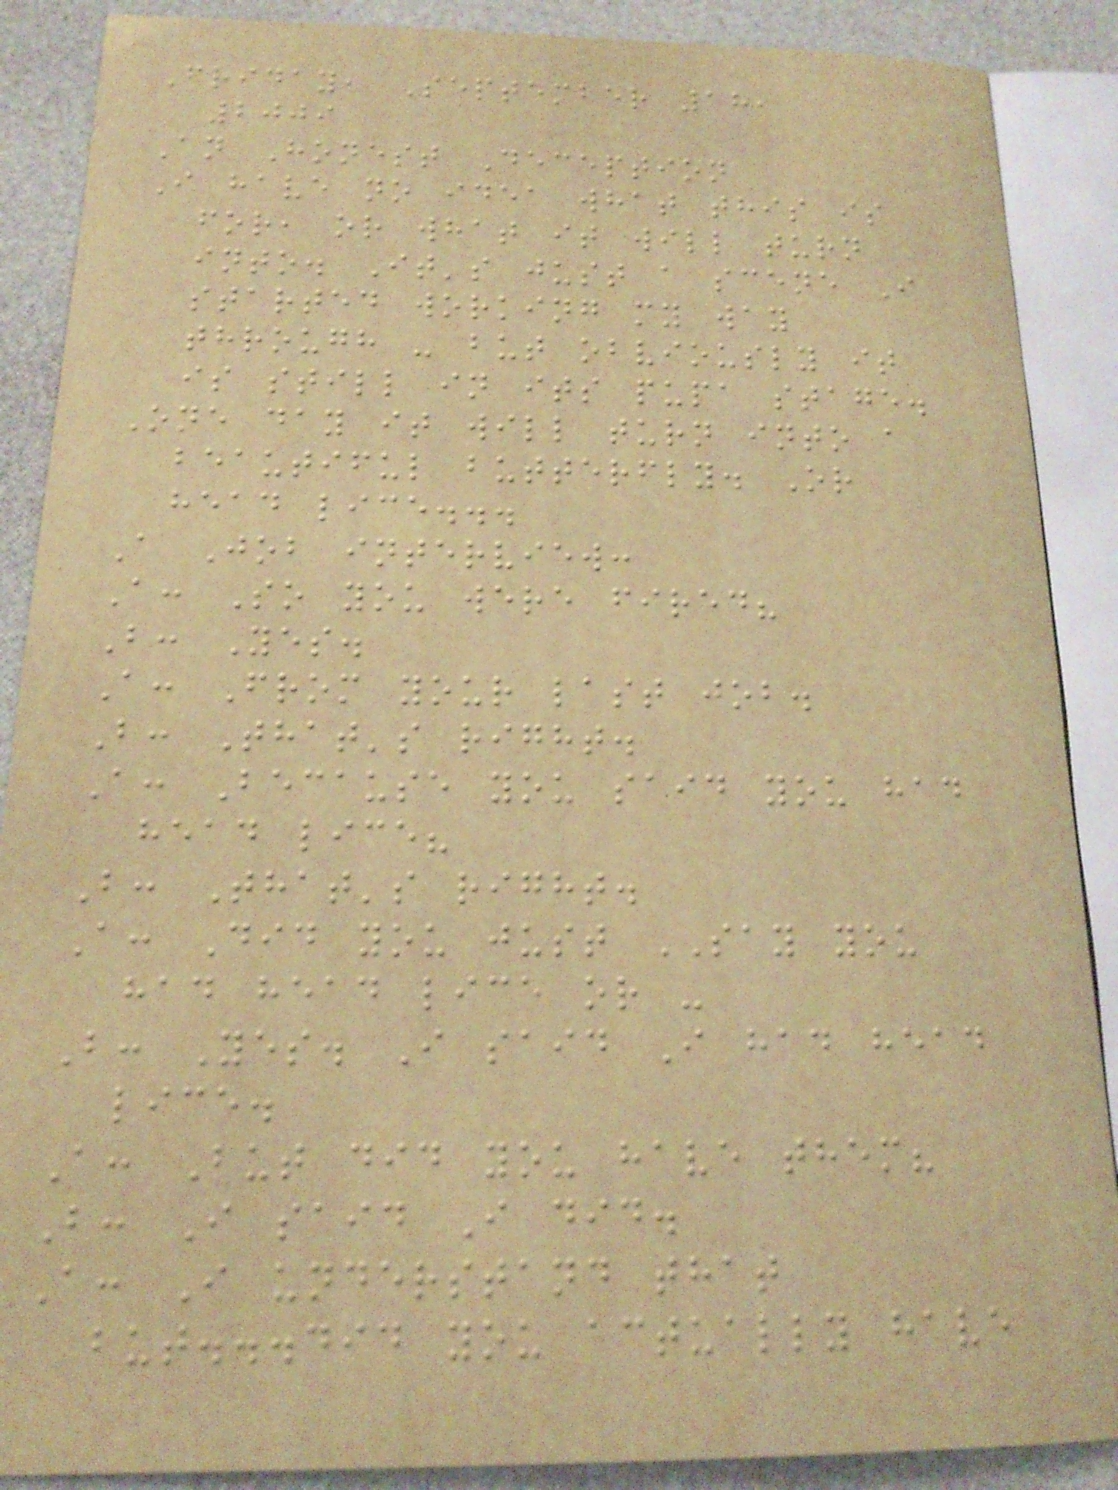Friday, September 18,
2009
An Honest Deception
I have no idea what this is
for, or what it will turn
into. It's just a scene I
started working my way
through - but obviously it
is still in its pupa stage.
One day it will turn into a
beautiful butterfly. Or
head lice...
A Job interview:
A: So you were fired?
B: Yes.
A: From your last job.
B: That's right.
A: Because you said you had
head lice?
B: That's right.
A: Did you just SAY you
had head lice or -
B: Yes. I said I had head
lice.
A: But did you have them?
B: I said I did.
A: I understand that
but...did you actually have
